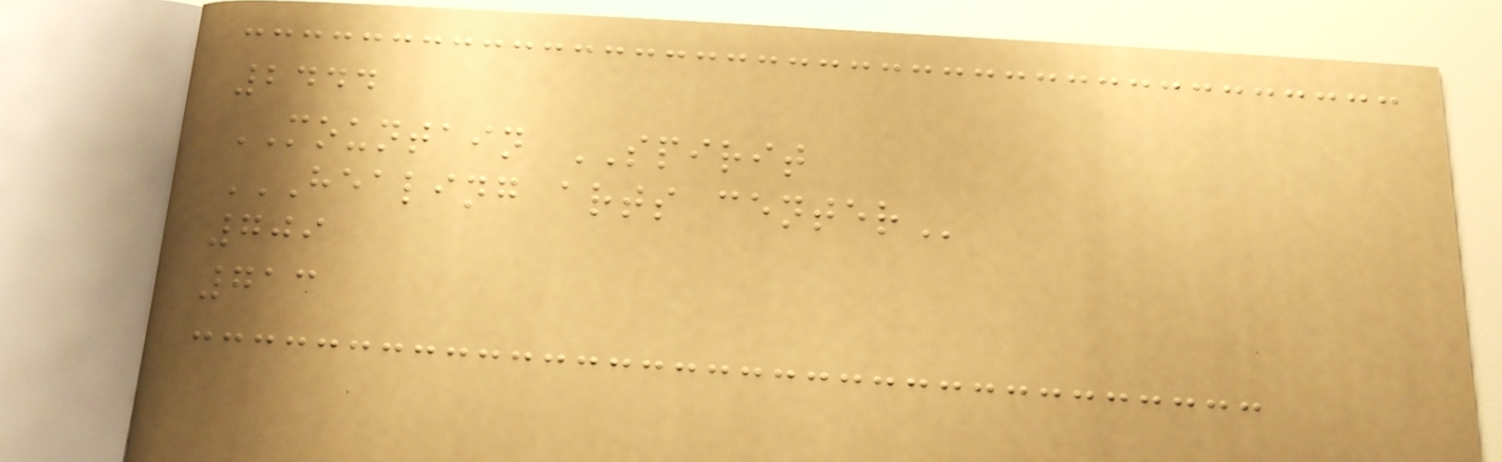2444
MOUNTAIN SPIRIT
HEALING ARTS CENTER
709
713
